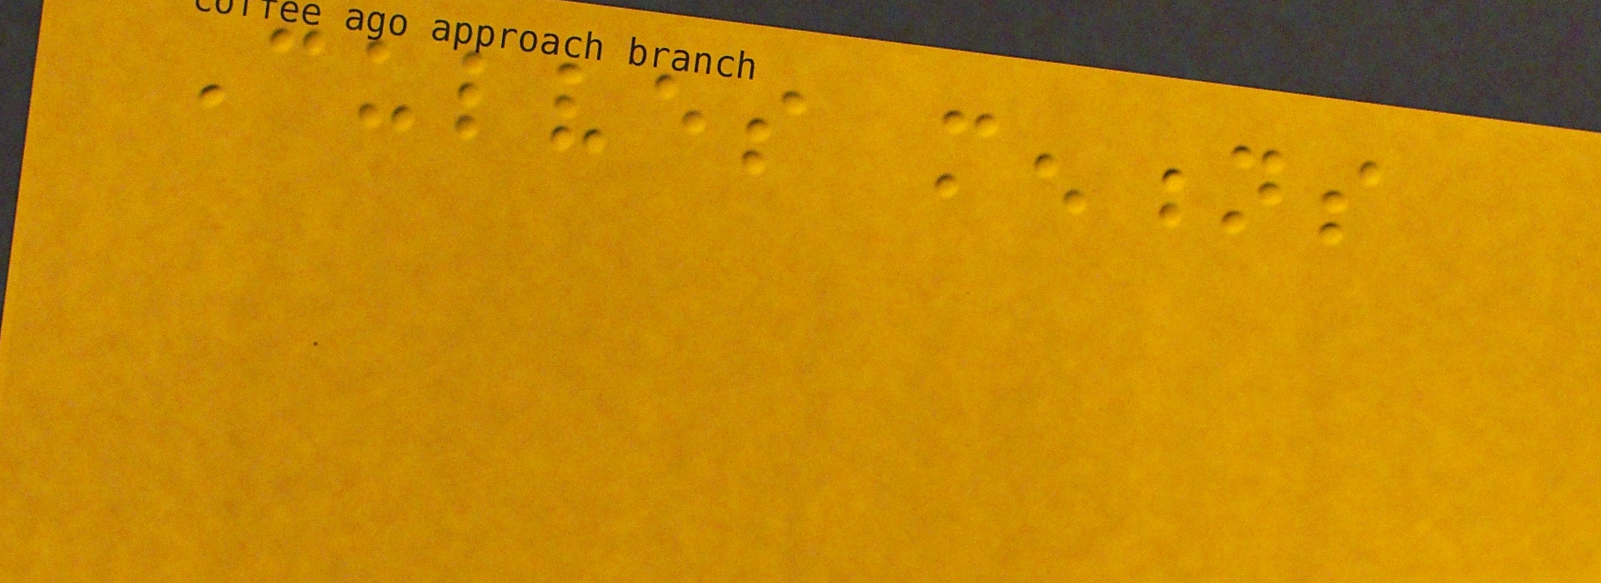Culves mentions
